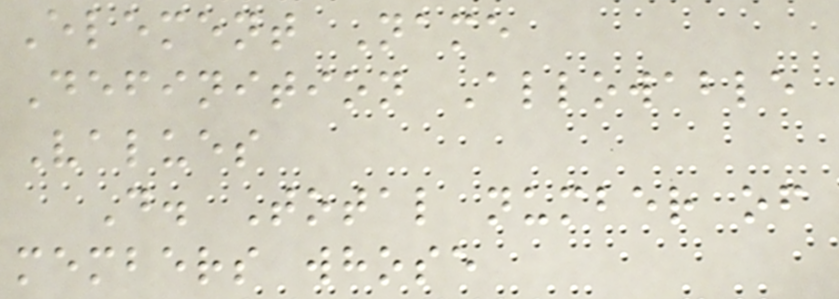Element Name
Definition Allowable
Values
D. Total number of
members whose
